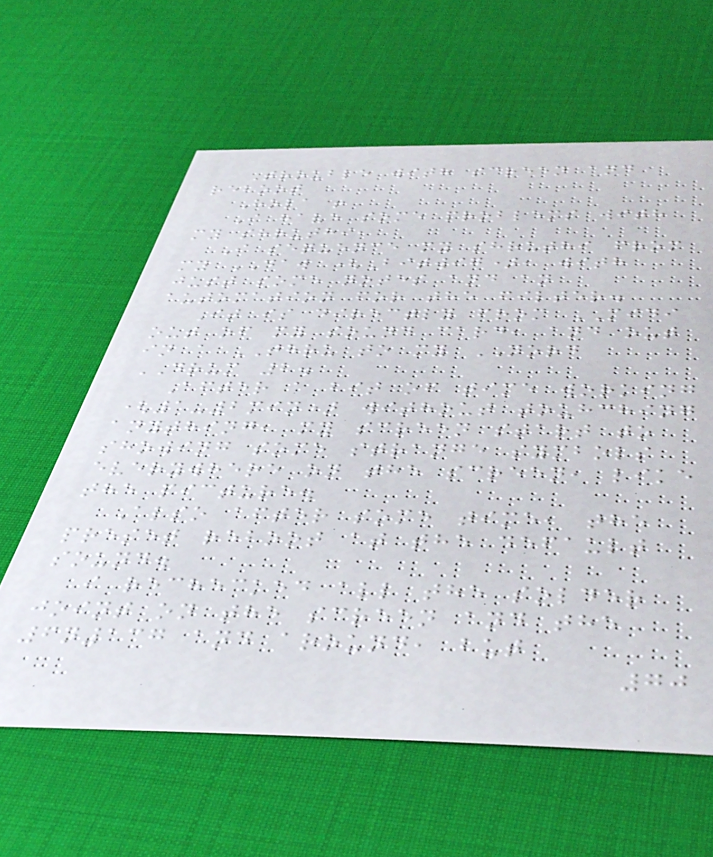Trouble with screen and
reboot
Hola !
I have some problems with
my shruthi,
I sequence my shruthi from
my DAW (Bitwig), with
just some notes and an
automation for the filter.
It is directly from MIDI
out of my sound card, and out
in a THRU to my NORD
DRUM 2.
After a bit of time working
(1-2min) without touhching
anything, my screen start to
showing some strange symbols
everywhere on the screen, like
the picture.
Also after some time, the
preset reboot at the default
sound.
i rechecked all the solder
joint on the screen and the
6n137 and around, but
70
